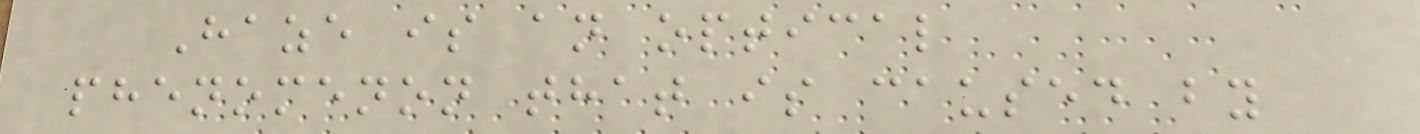Haze is an optical
phenomenon that is caused by
